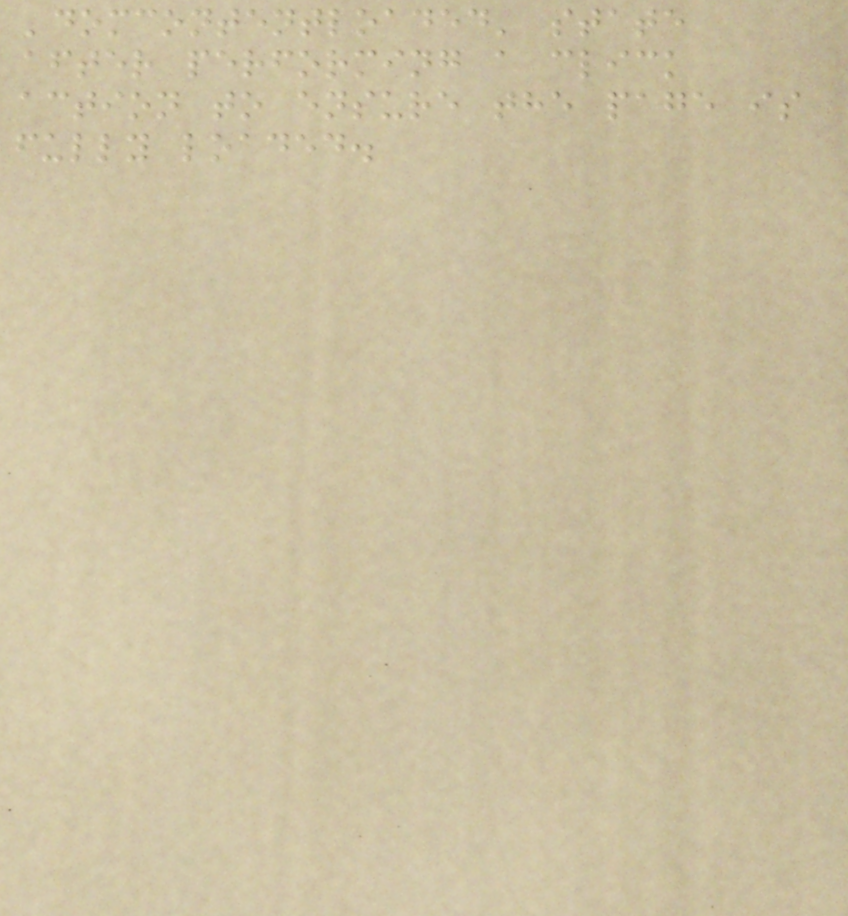'domcontentloaded' state
after performing a click
action to ensure the page is
fully loaded.
